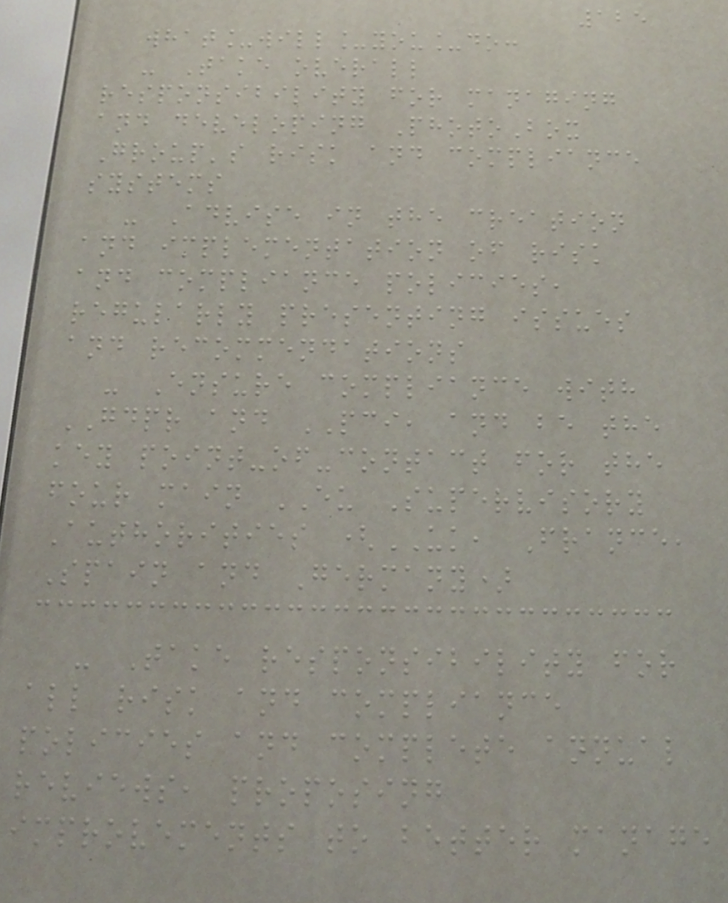125
what_will_you_do:
- Take overall
responsibility for managing
and developing PhotoBox
Group's risk and compliance
systems
- Advise in the creation
and implementation of risk
and compliance policies,
regularly presenting issues
and recommendations
- Ensure compliance with
GDPR and PCI, and be the
key point-of-contact for the
four main EU Supervisory
Authorities (UK, France,
Spain and Germany)
- Take responsibility for
all risk and compliance
policies and complete annual
reviews, proposing
improvements to better manage
